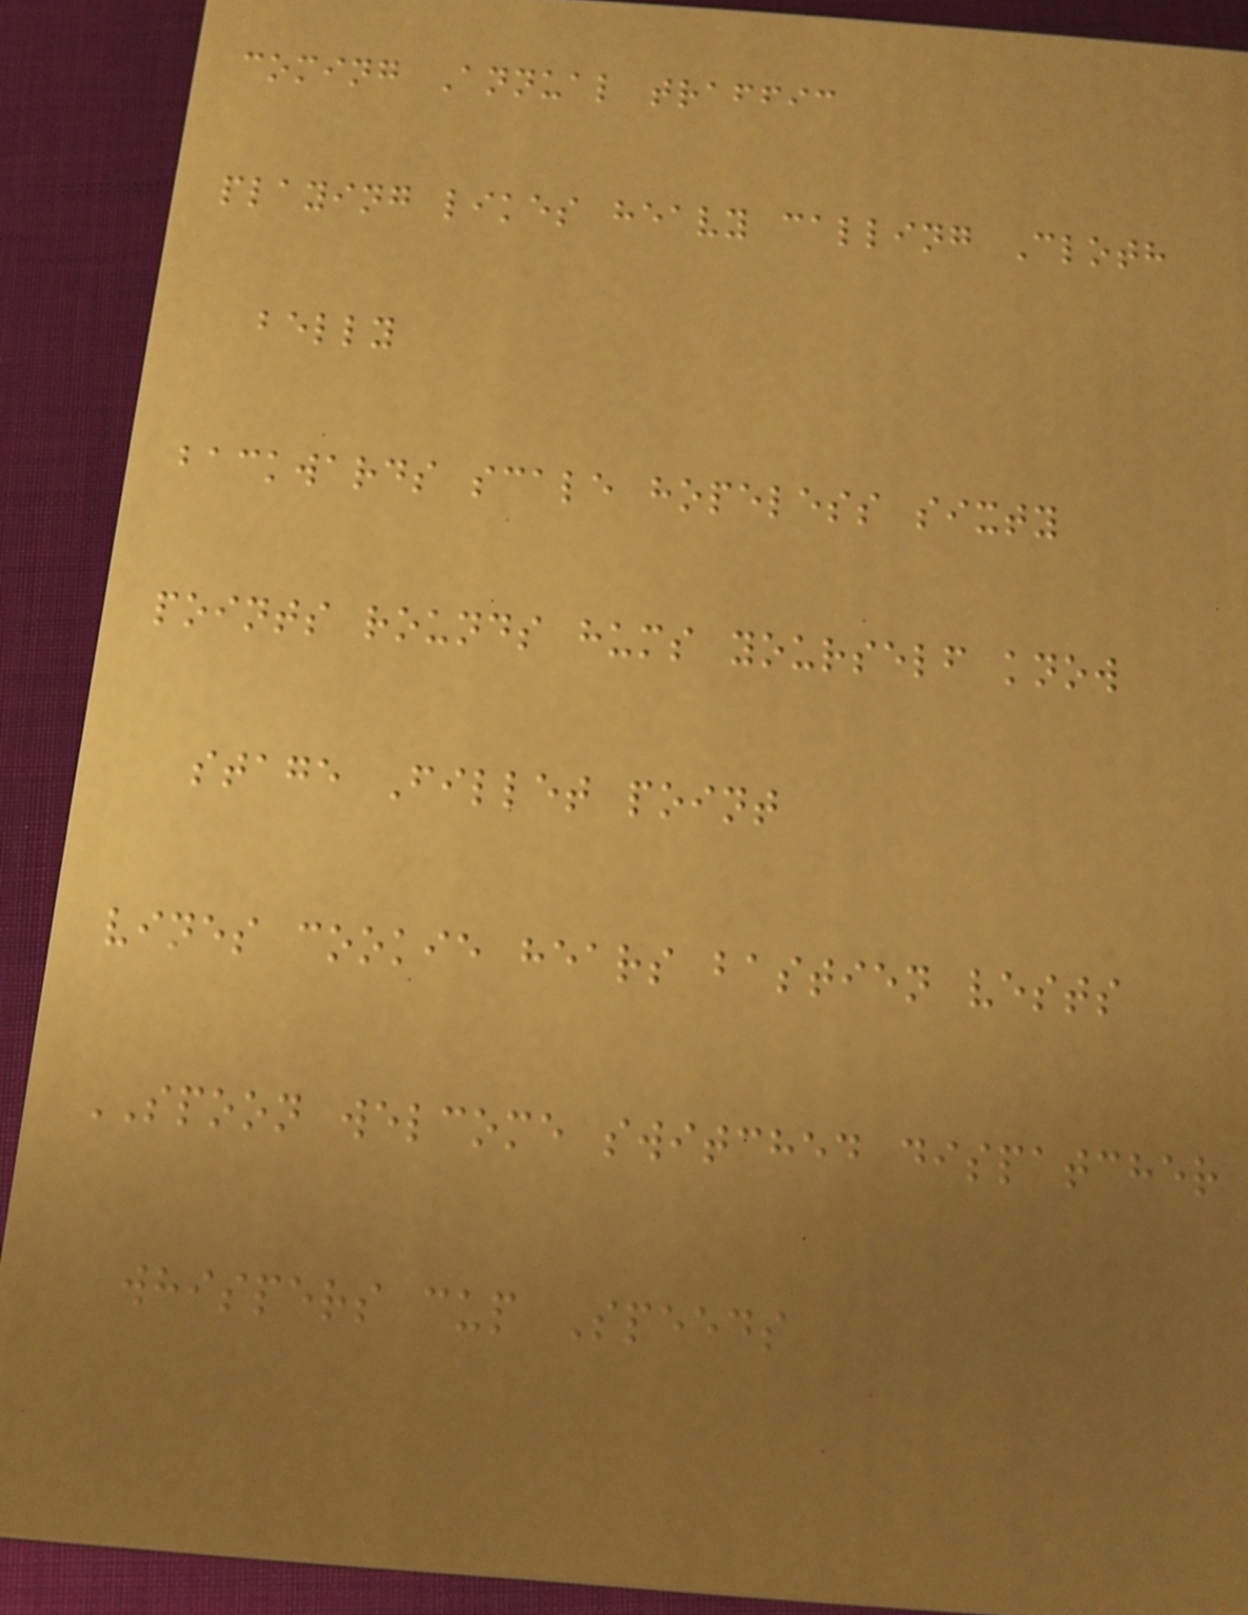coming Annual traffic
playing likes heavy calling Cloth
belly
backwards scale hopeless sixty
points rounds hums yourself know
stage Fillet point
vines cookie hears bastien vests
SPOON welcome switched dispatcher
whispers cup Speeds
